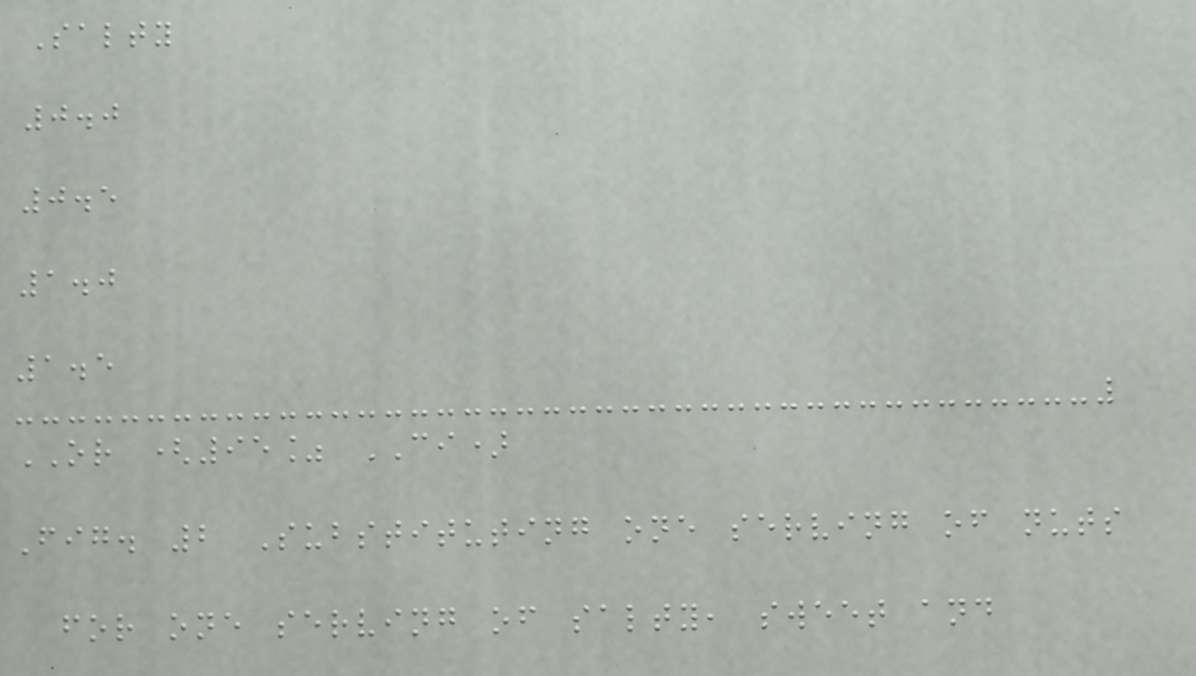Salty
0.0
0.5
1.0
1.5
OR (95% CI)
Fig. 2 Substituting one serving of nuts
for one serving of salty, sweet and
